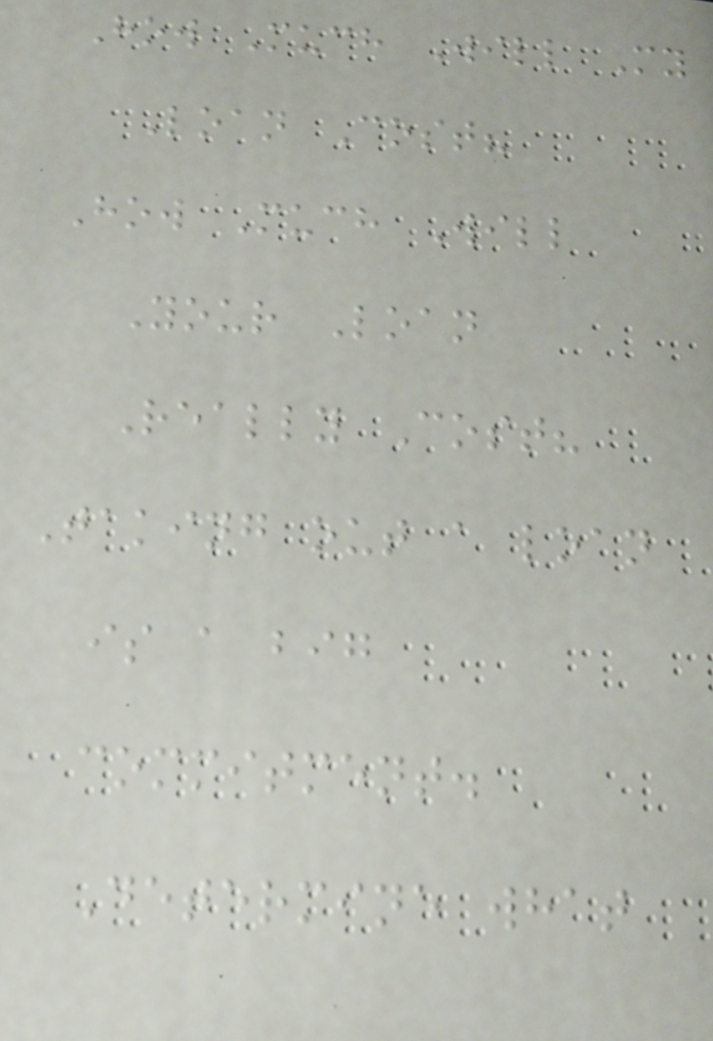How Much Will My
Loan Cost?
How Much Will
Your Loan
Really Cost?
Taking out a loan
is a big
commitment.
Determine what
